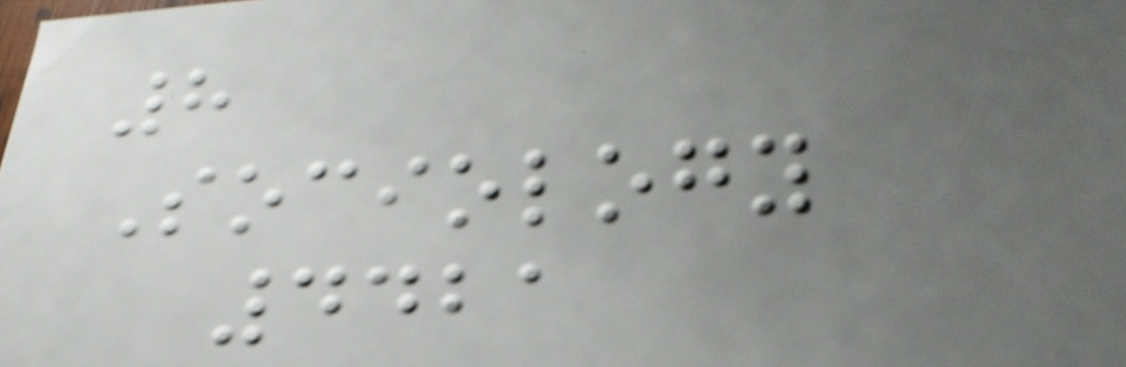8
Sociology
4421
